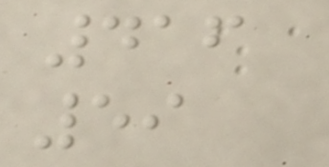416
59
